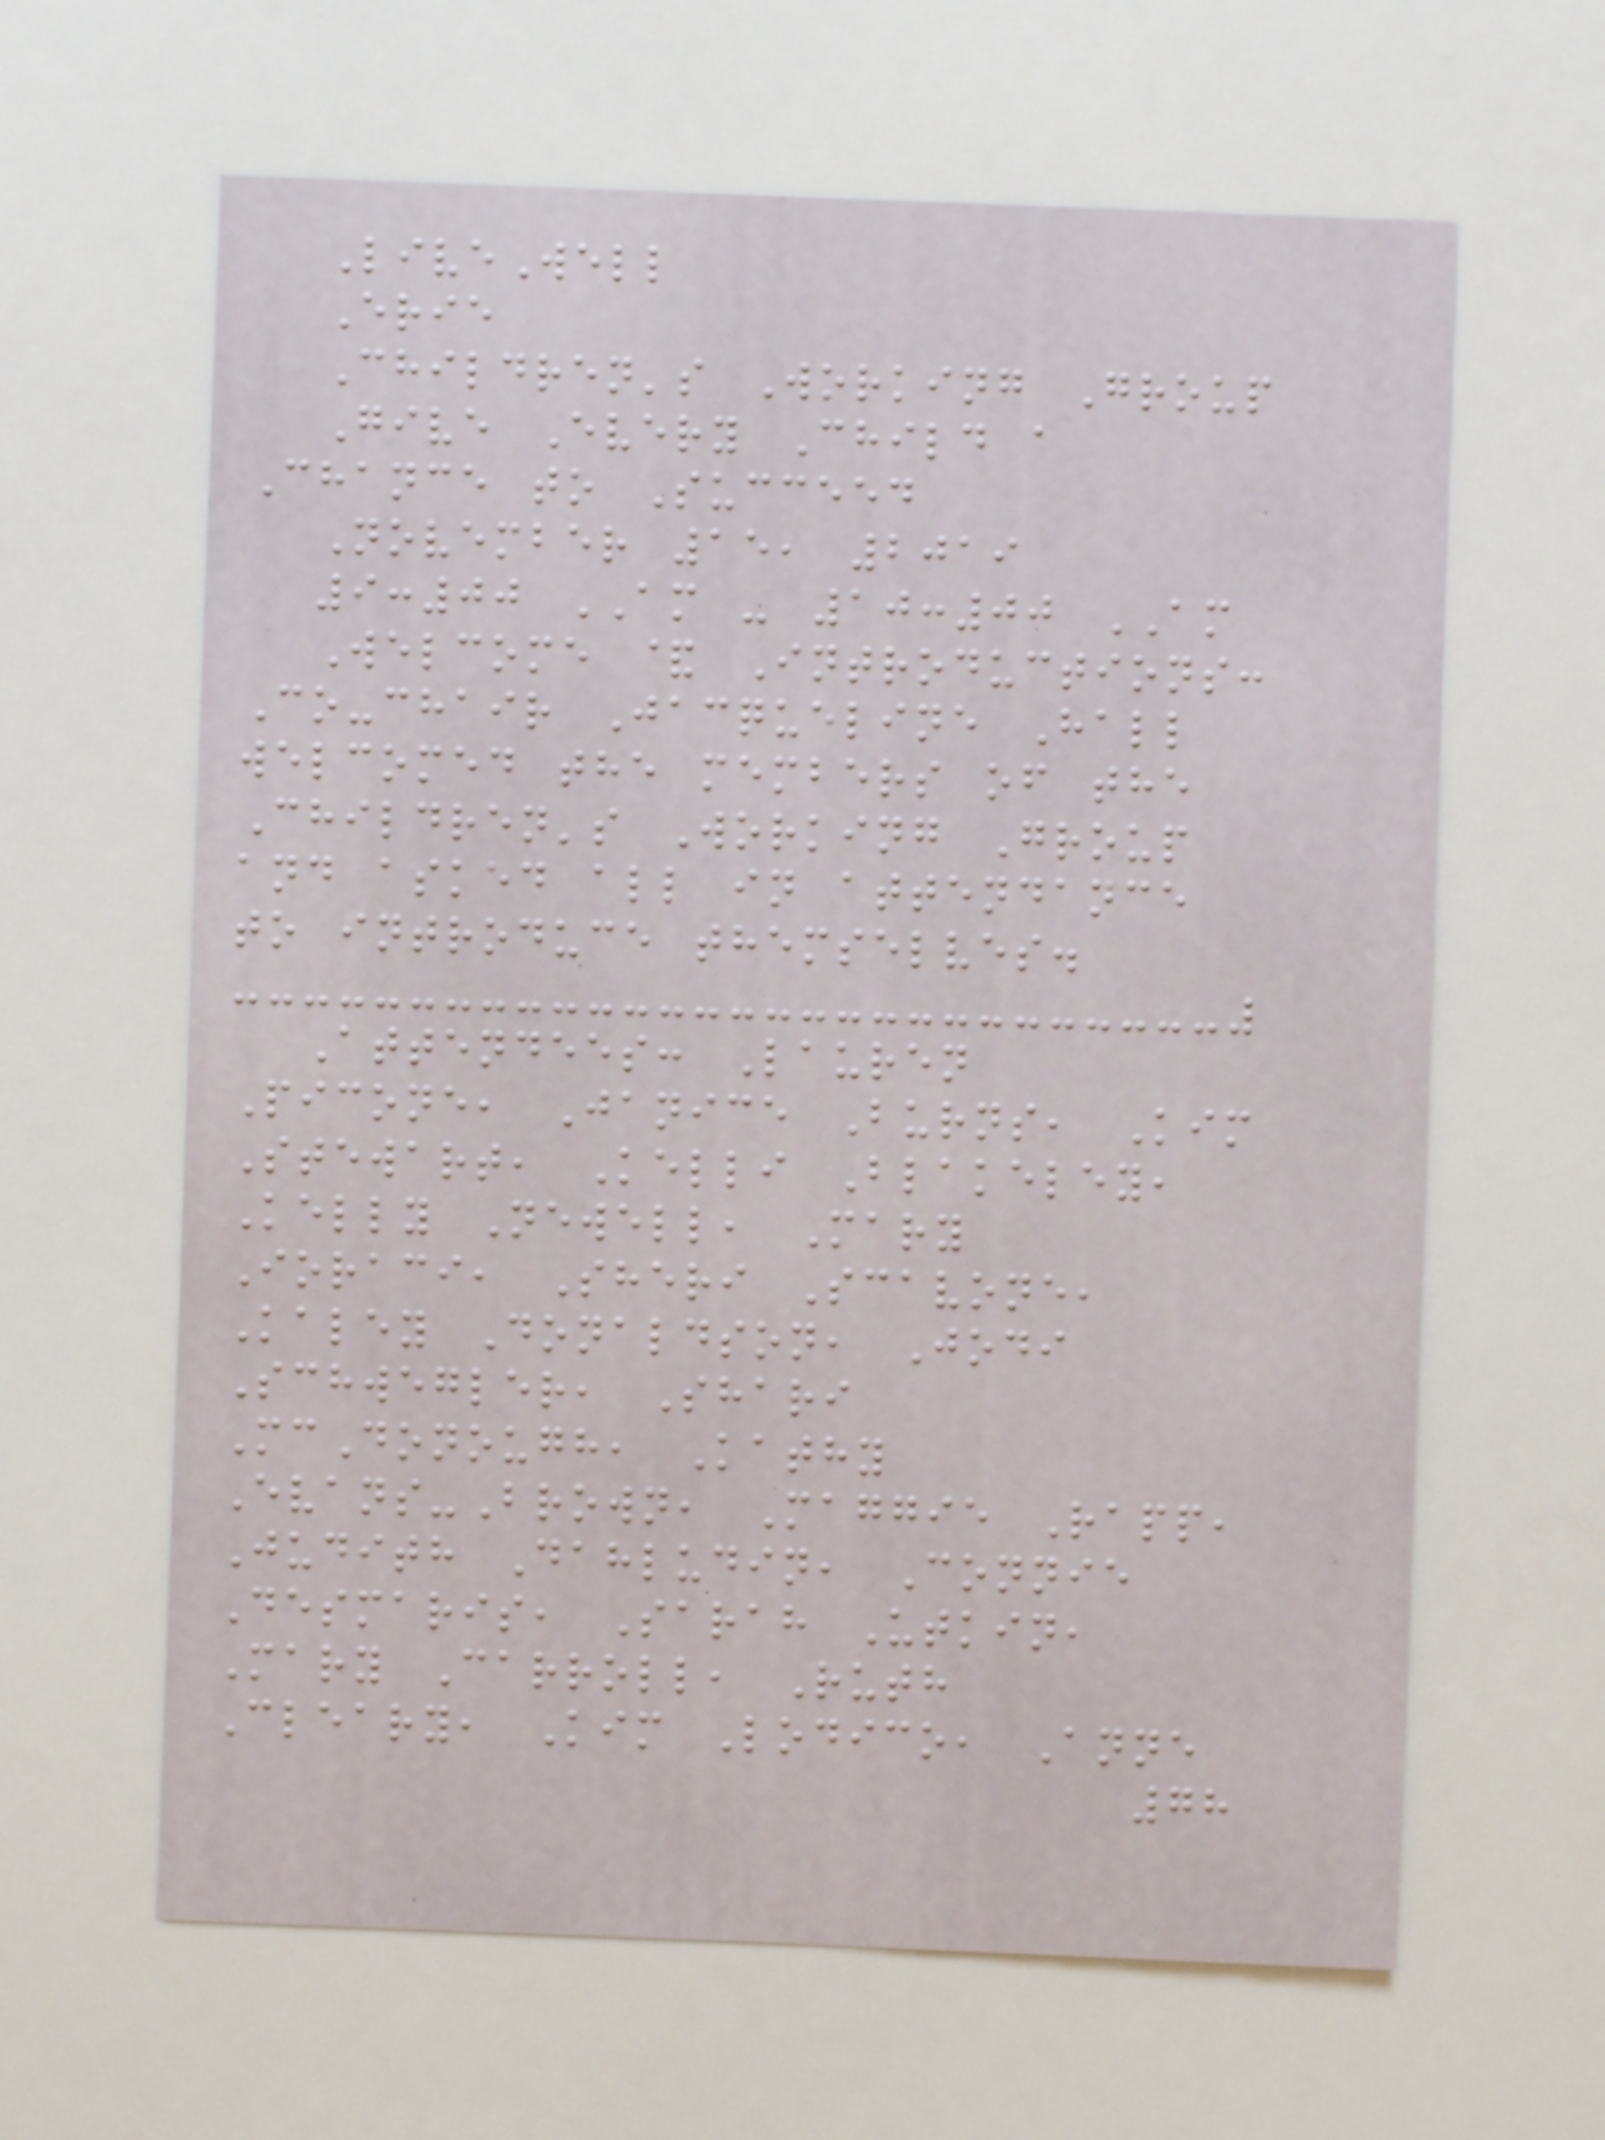LiveWell
Erie
Children's Working Group
Give Every Child a
Chance to Succeed
November 15, 2019
9:00 AM - 10:00 AM
Welcome & Introductions:
Co-chair Jacqueline Hall
welcomed the members of the
Children's Working Group
and asked all in attendance
to introduce themselves.
Attendees: Lauren
Picone, Janice Burns, Kim
Stewart, Kelli Blakeley,
Kelly Newell, Mary
Ioraci, Sheri Scavone,
Kaley Donaldson, Jodi
Schwegler, Shari
McDonough, Kathy
Evans-Brown, Maggie Rapp,
Judith Dahludin, Connie
Desmaris, Sarah Utkin,
Mary Carroll, Ruth
Cleary, Kim Lodico, Anne
78
